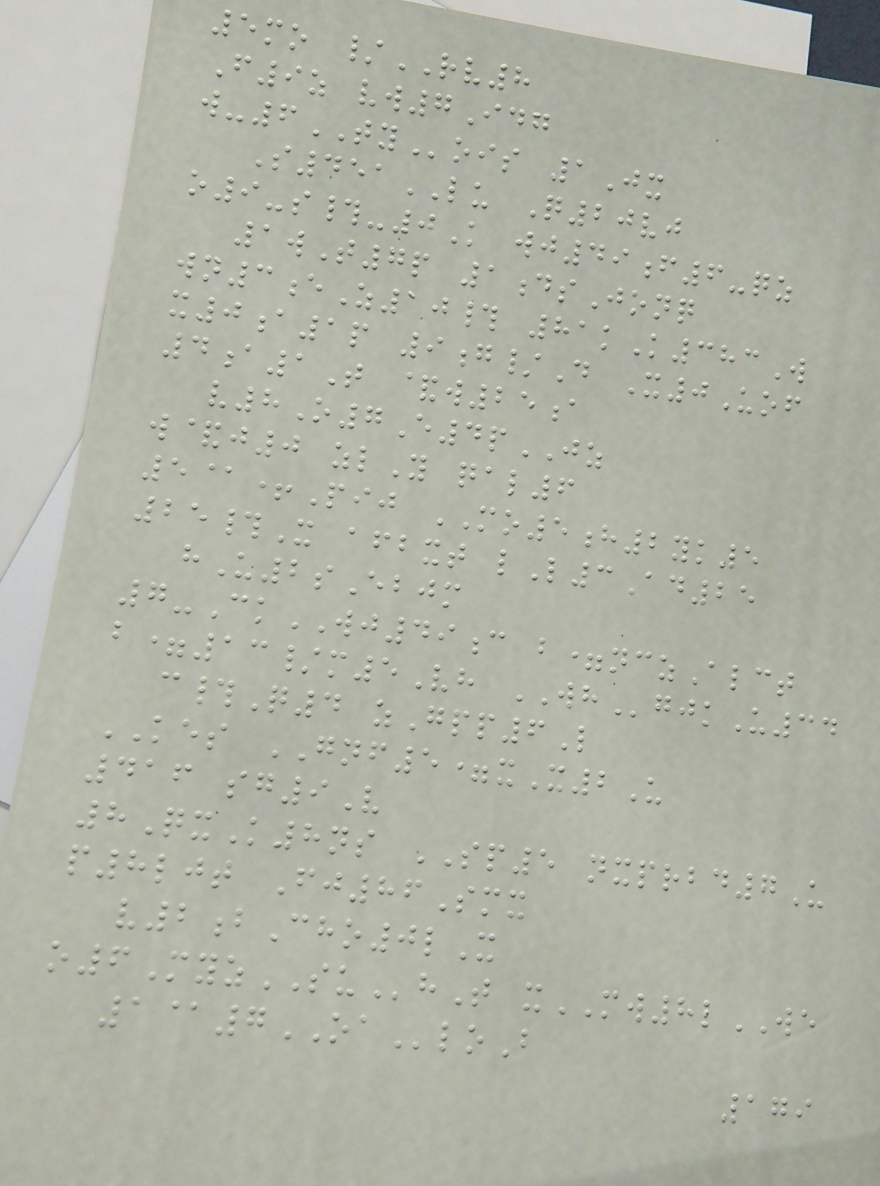5mo /RV8
F9z vw7Idg
w-6TYois 1Jx
S451LU Q20vj
o9-s#-0K wj49f6-qz
1wT7p 1dsJonq
wn3eZ10# 81kK383W
x0a1p 9g/D X0Uof
4a1T &w25a
v8O7E4pJZ
w&j0 zlY qal6
5@+Pij MO5h2yk5
25#X afbxt lL3Ad25
hU2sEbjm
7-CkWJ49c b=nczAlct
b=13/m5Vh WHgjkU34
c#Q4 zGpp6L
KES GNF5=xX2U
416 sg9V
8QxK8ns SP5 nxprbd7U
p8ljt Fj86Smx
v2bCho0lX
o6MyzSUhT xMW8lWE
1@7OAloB
179
